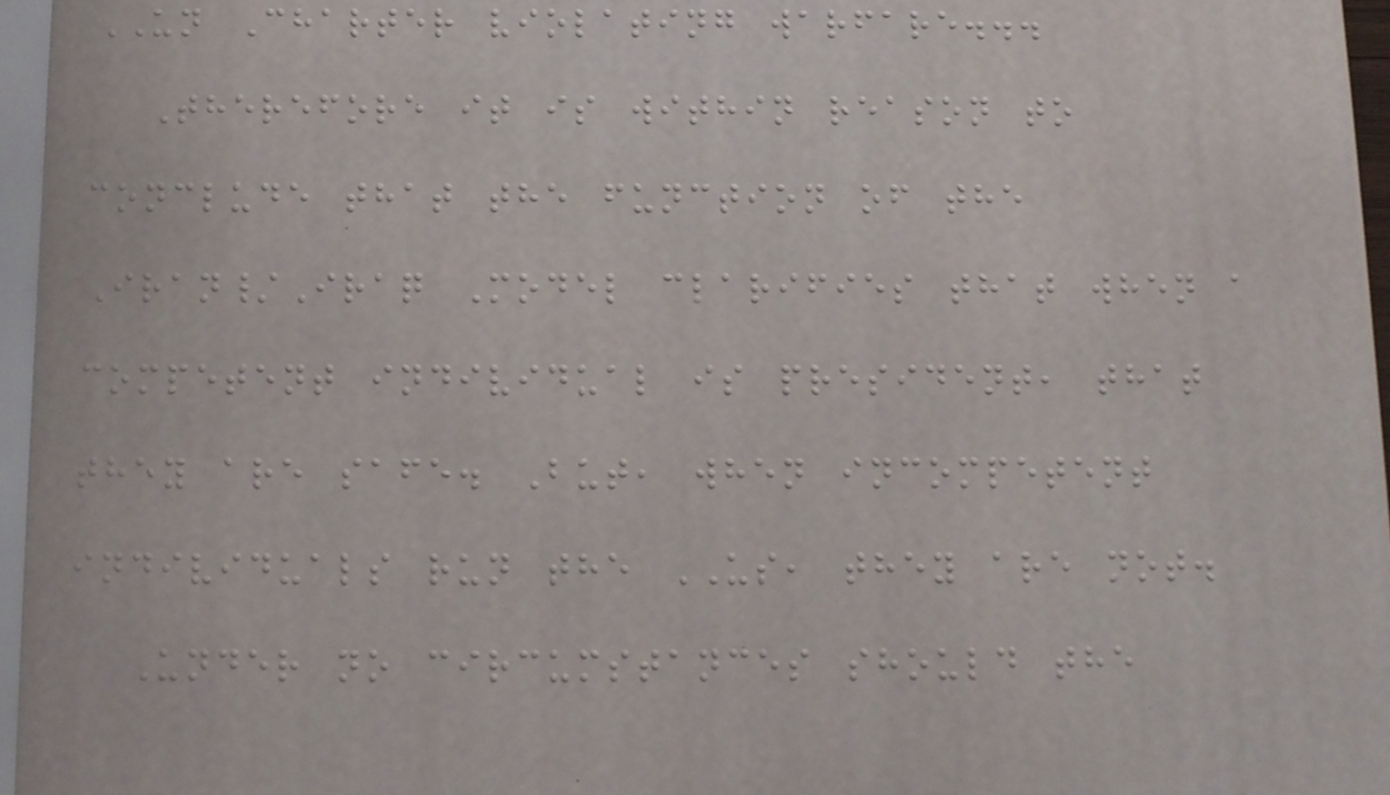UN Charter violating warfare...
Therefore it is within reason to
conclude that the function of the
Iran/Iraq Model clarifies that when a
competent individual is president, that
they are safe. But, when incompetent
individuals run the US, they are not.
Under no circumstances should the
